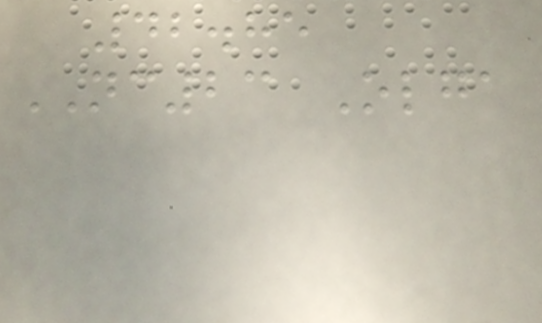42.85
NC23 Olga
